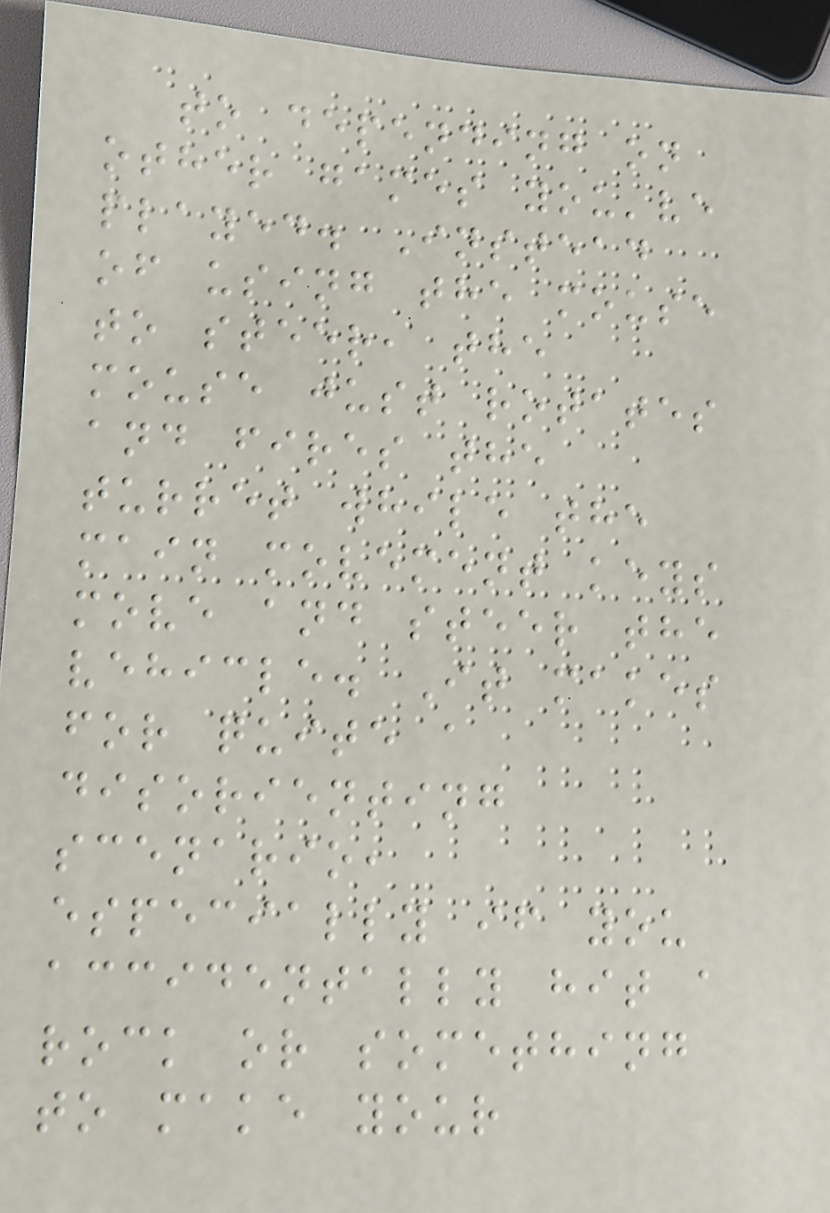to depending on
other games you've
played. Instead
of using the mouse
to steer, the
mouse just rotates
and fires the
turret while the
main movement keys
move and steer the
vehicle. It makes
for quite a
disorienting
scenario,
especially if you
accidentally hit a
rock or something
to make your
